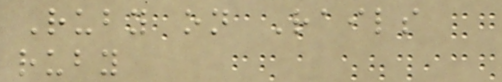Ruby on Rails
ruby
